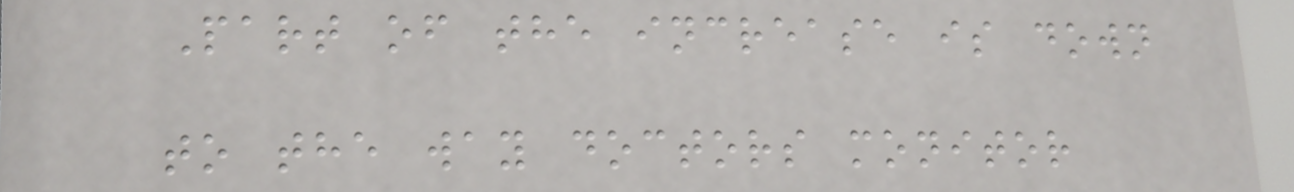Part of the increase is down
to the way doctors monitor
